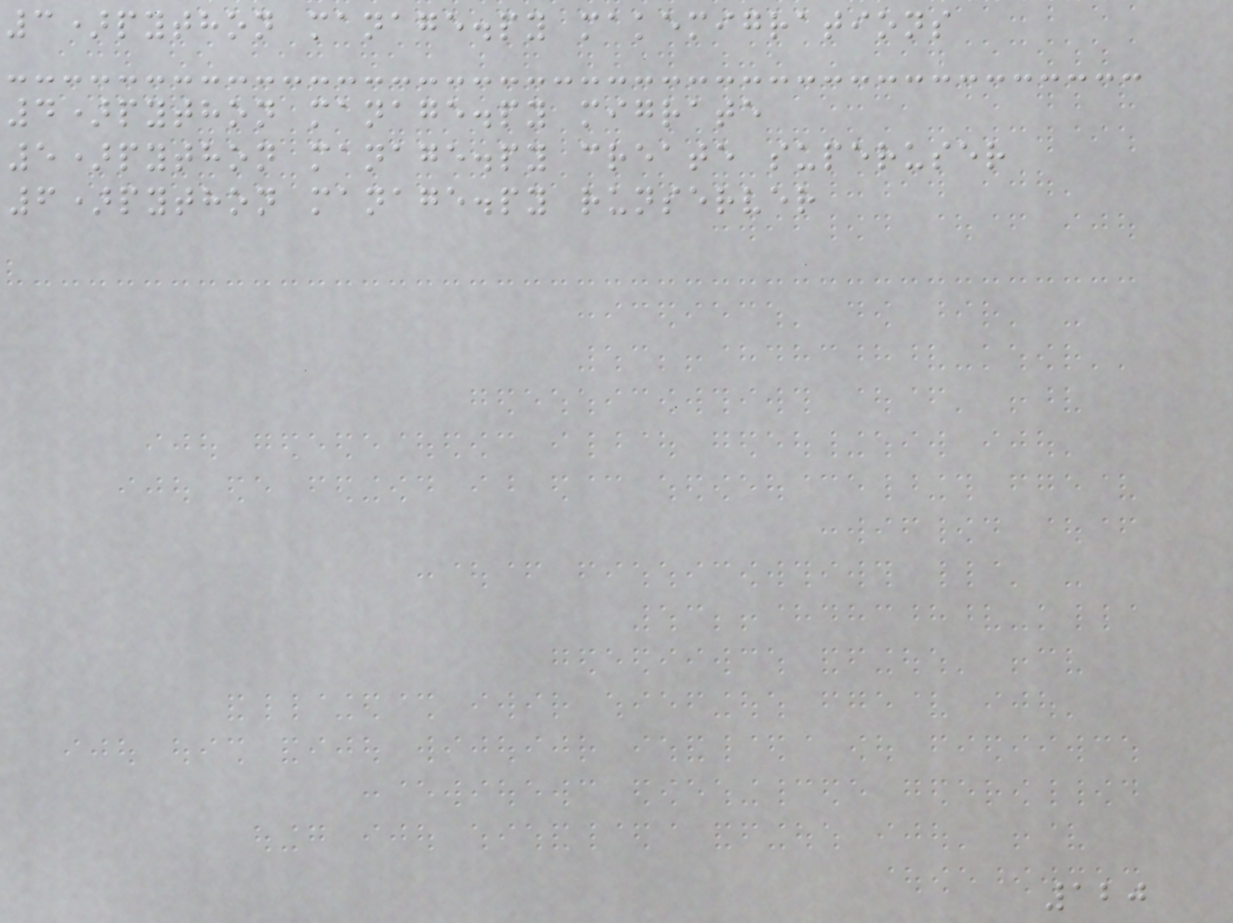3)python manage.py makemigrations
4)python manage.py migrate
5)python manage.py create superuser
6)python manage.py runserver
120
